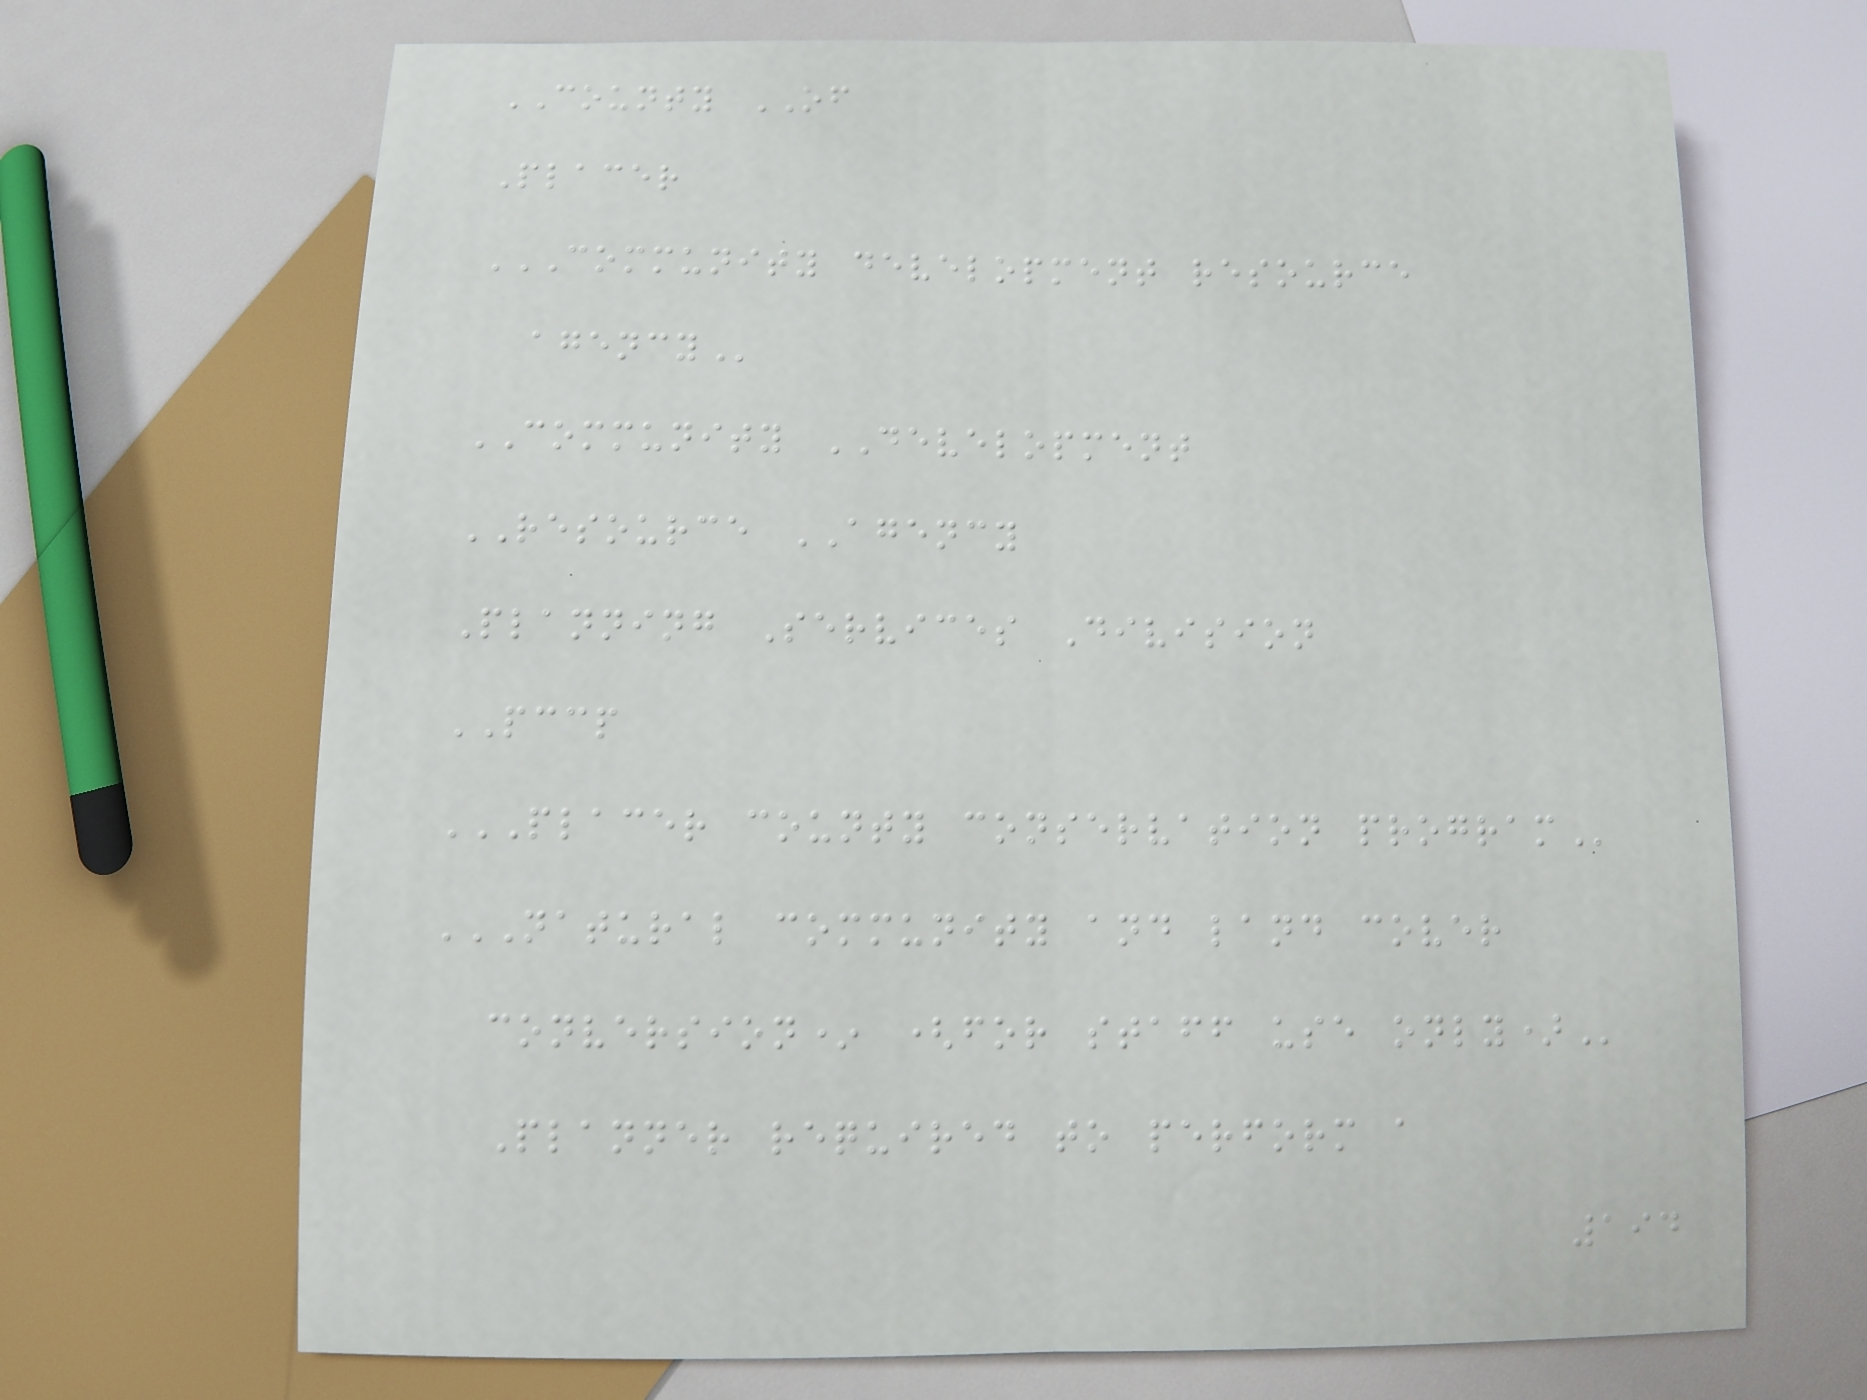COUNTY OF
Placer
COMMUNITY DEVELOPMENT RESOURCE
AGENCY
COMMUNITY DEVELOPMENT
RESOURCE AGENCY
Planning Services Division
PCCP
PLACER COUNTY CONSERVATION PROGRAM
NATURAL COMMUNITY AND LAND COVER
CONVERSION* (FOR STAFF USE ONLY)
Planner required to perform a
194
